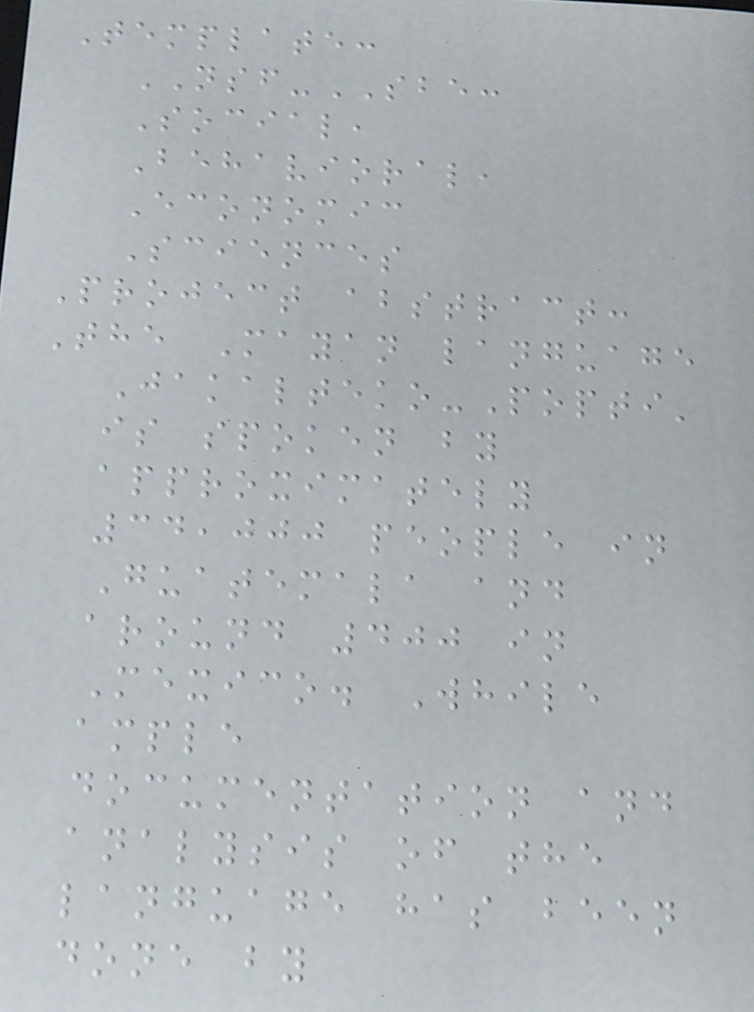Template:
NSF-SBE:
Social,
Behavioral,
Economic
Sciences
Project abstract:
The Mayan language
Jakalteko-Popti'
is spoken by
approximately
34,000 people in
Guatemala and
around 400 in
Mexico. While
ample
documentation and
analysis of the
language has been
done by
